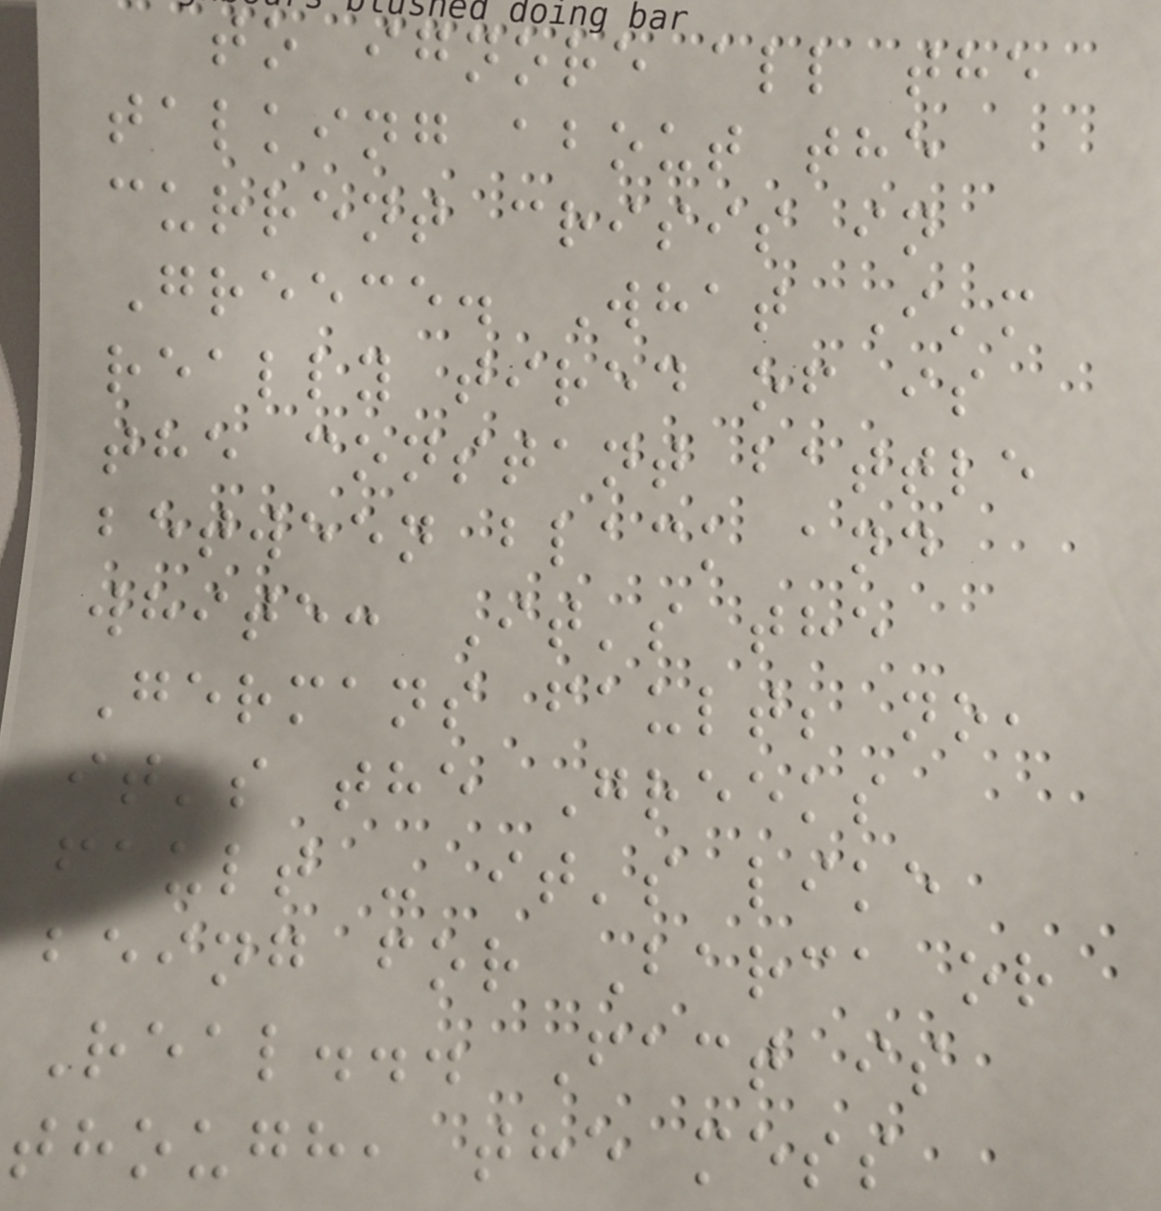to ignore all the
talking about the
current crisis in
Greece. What I'm
really tired of is
the constant battle
between black and
white: It's the
Germans fault; no,
it's the Greeks
fault - it's like
being for Barca or
Real... Fact is
though, the mess
